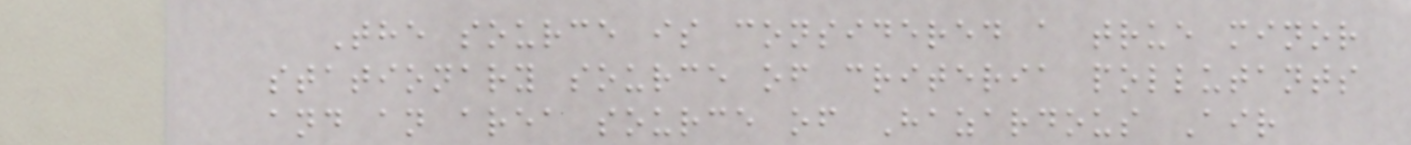The source is considered a true minor
stationary source of criteria pollutants
and an area source of Hazardous Air
